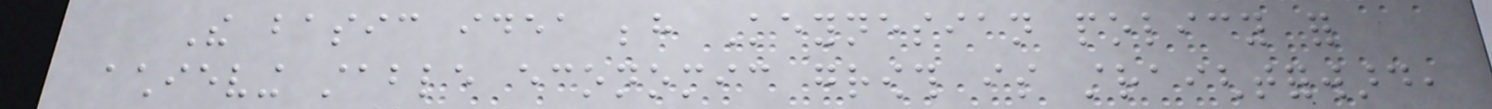The basic idea behind Keynesian policy for
achieving stable economic growth is straightforward,
